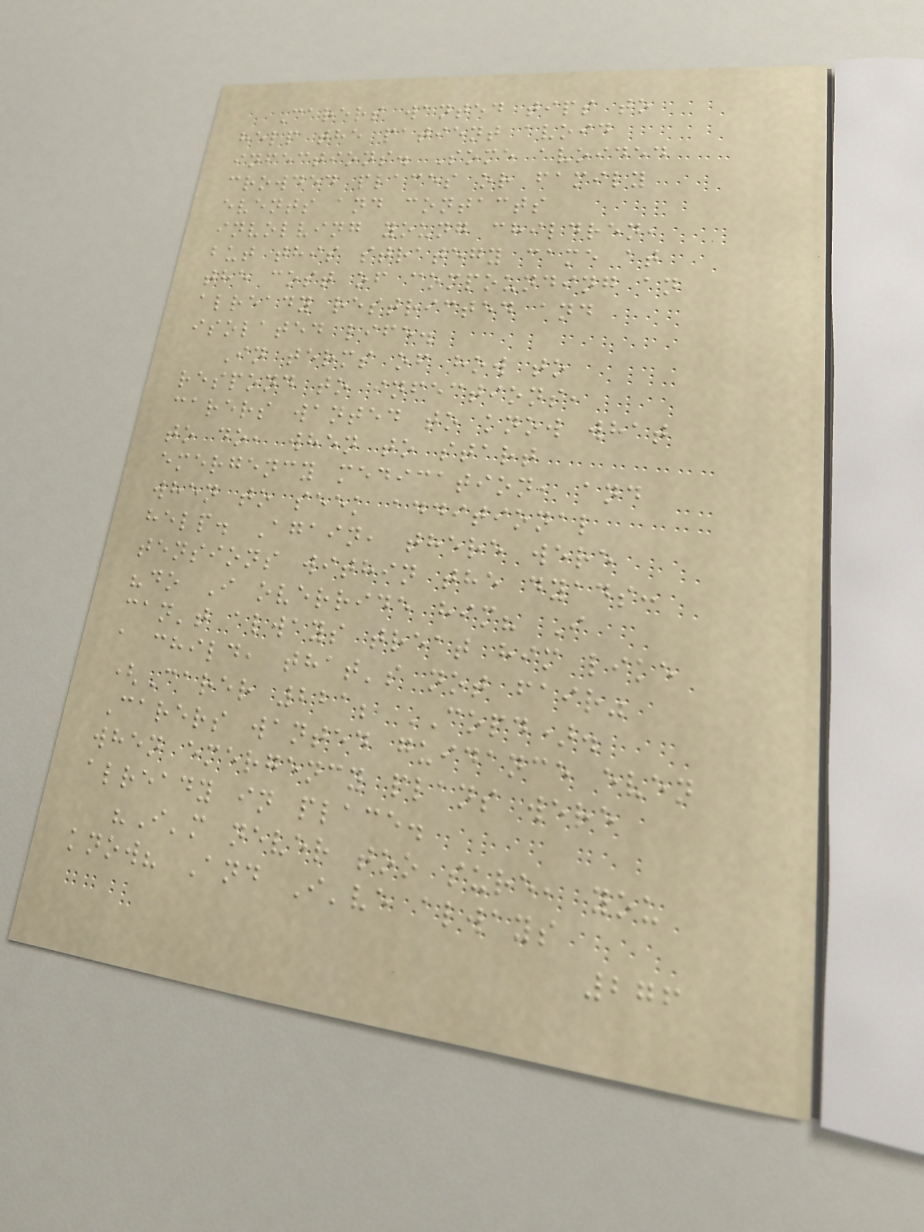Carers wanted tips to
help the patient avoid
infections. Some avoided
crowded places or family
events and contacts
involving young children,
but this strategy came at
the cost of compounding an
already restricted and
isolated life.
In terms of how to
respond to infections,
carers wanted to know what
to do, when to start
emergency medication, and
when to seek additional
help. Again, there were
tensions within the dyads:
"do I override him? I
can't always treat him like
a child, that's not fair"
(Carer 221; COPD).
Carers wanted guidance even
when emergency plans were
already in place.
"I'm never too sure, you
know? And I've always
276
